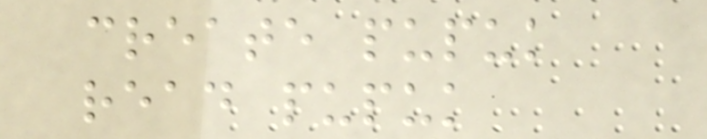create pupuk
read pupuk
